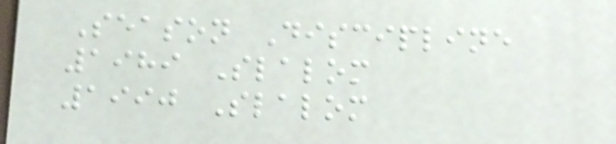Season Discipline
1989 Slalom
1990 Slalom
